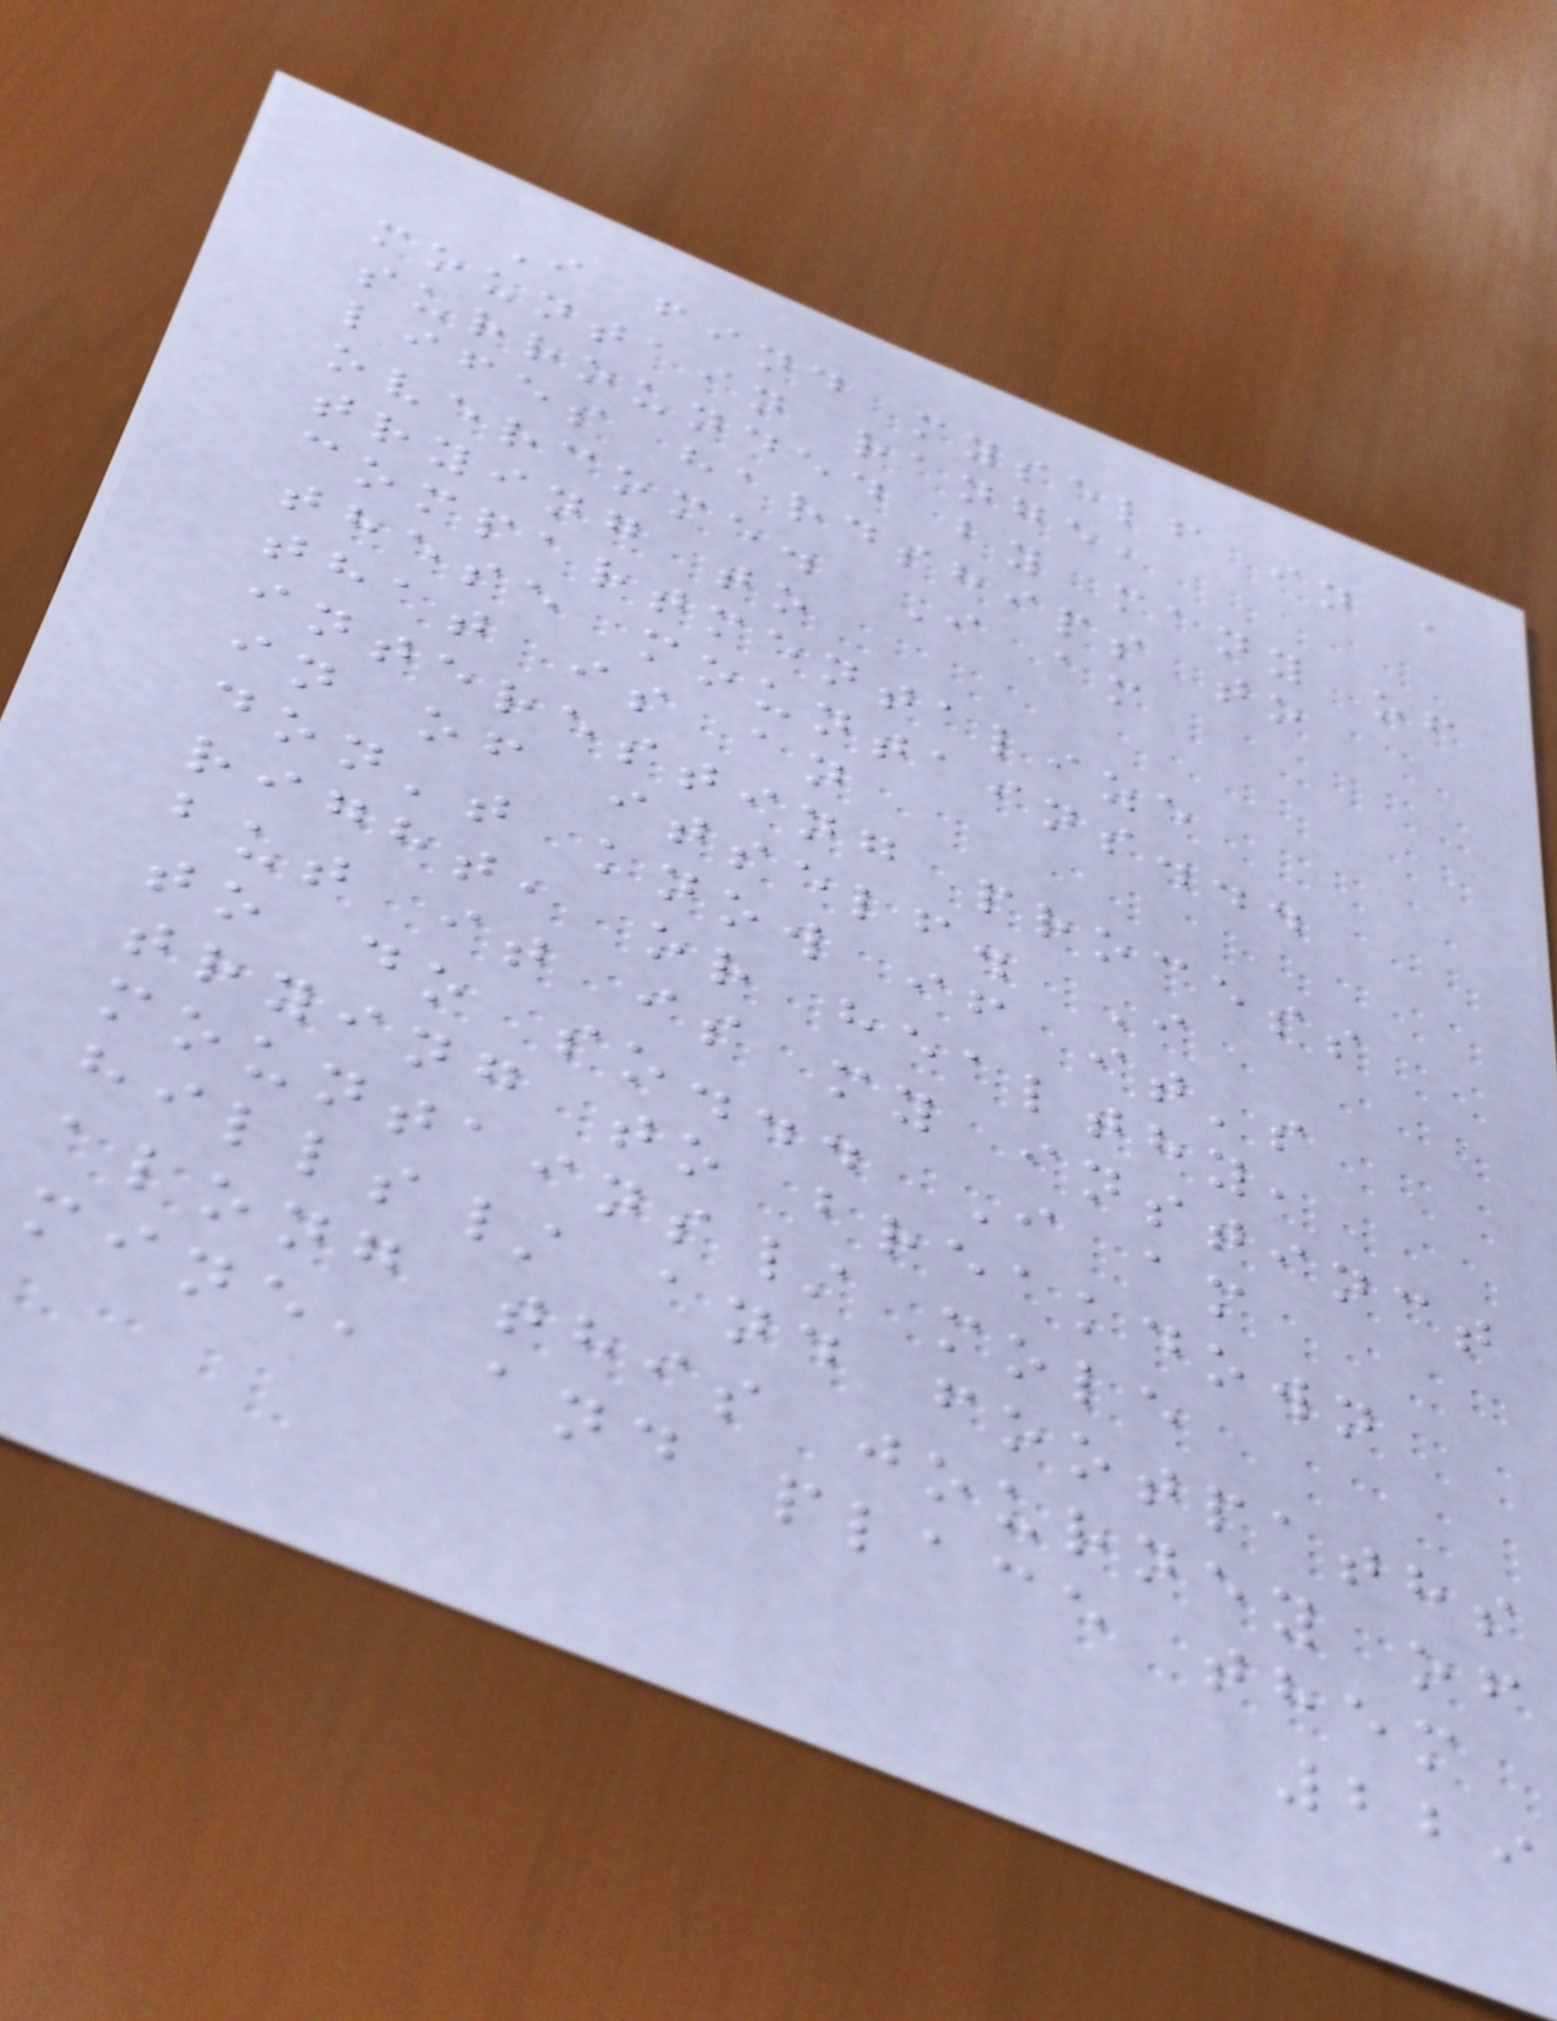I find myself in a
mountain range,
surrounded by many of
lifes hardships to
overcome. I am
trying to
compartmentalize
these mountains...
that is an
interesting process
in of itself. I
don't know if it's
right, or healthy,
but it is my instinct
to do so... I am
trying to breakdown
mountains/ mole
hills/ and footpaths
along this journey of
mine, and place them
229
